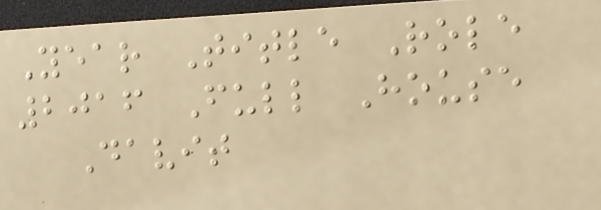Year Title Role
2016 Full House
Davit
